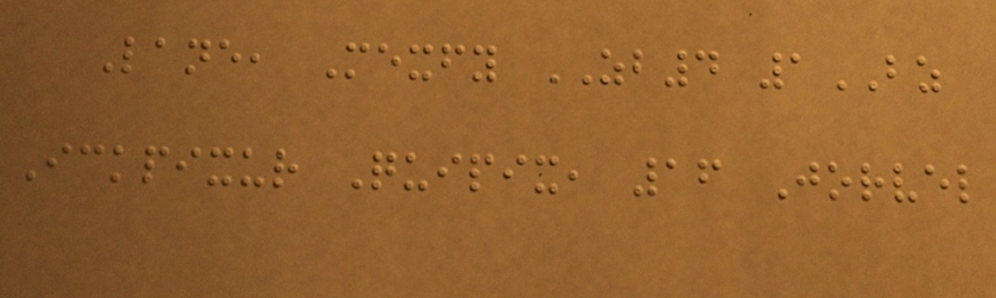Lane, Mexfy ZB4 1BZ
Ickpixur Quipix, 16 Jorvel
